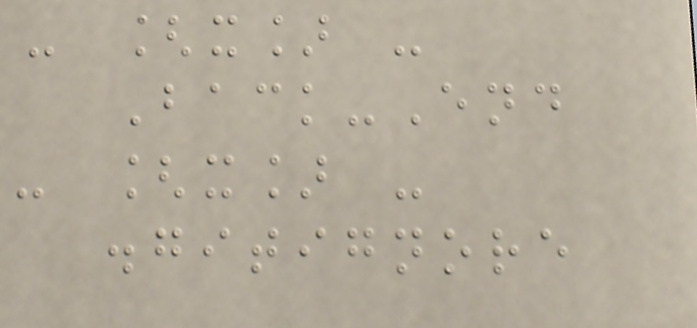- [x] -
Back-End
- [x] -
.gitignore
